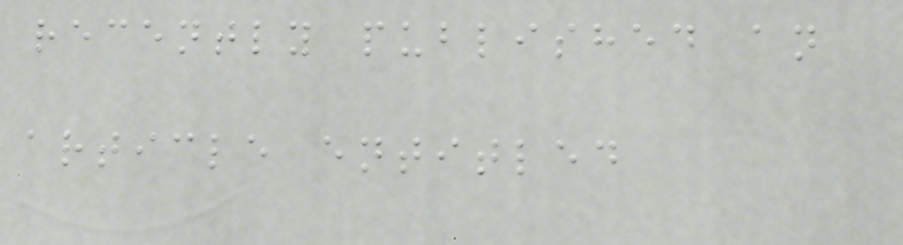recently published an
article entitled
